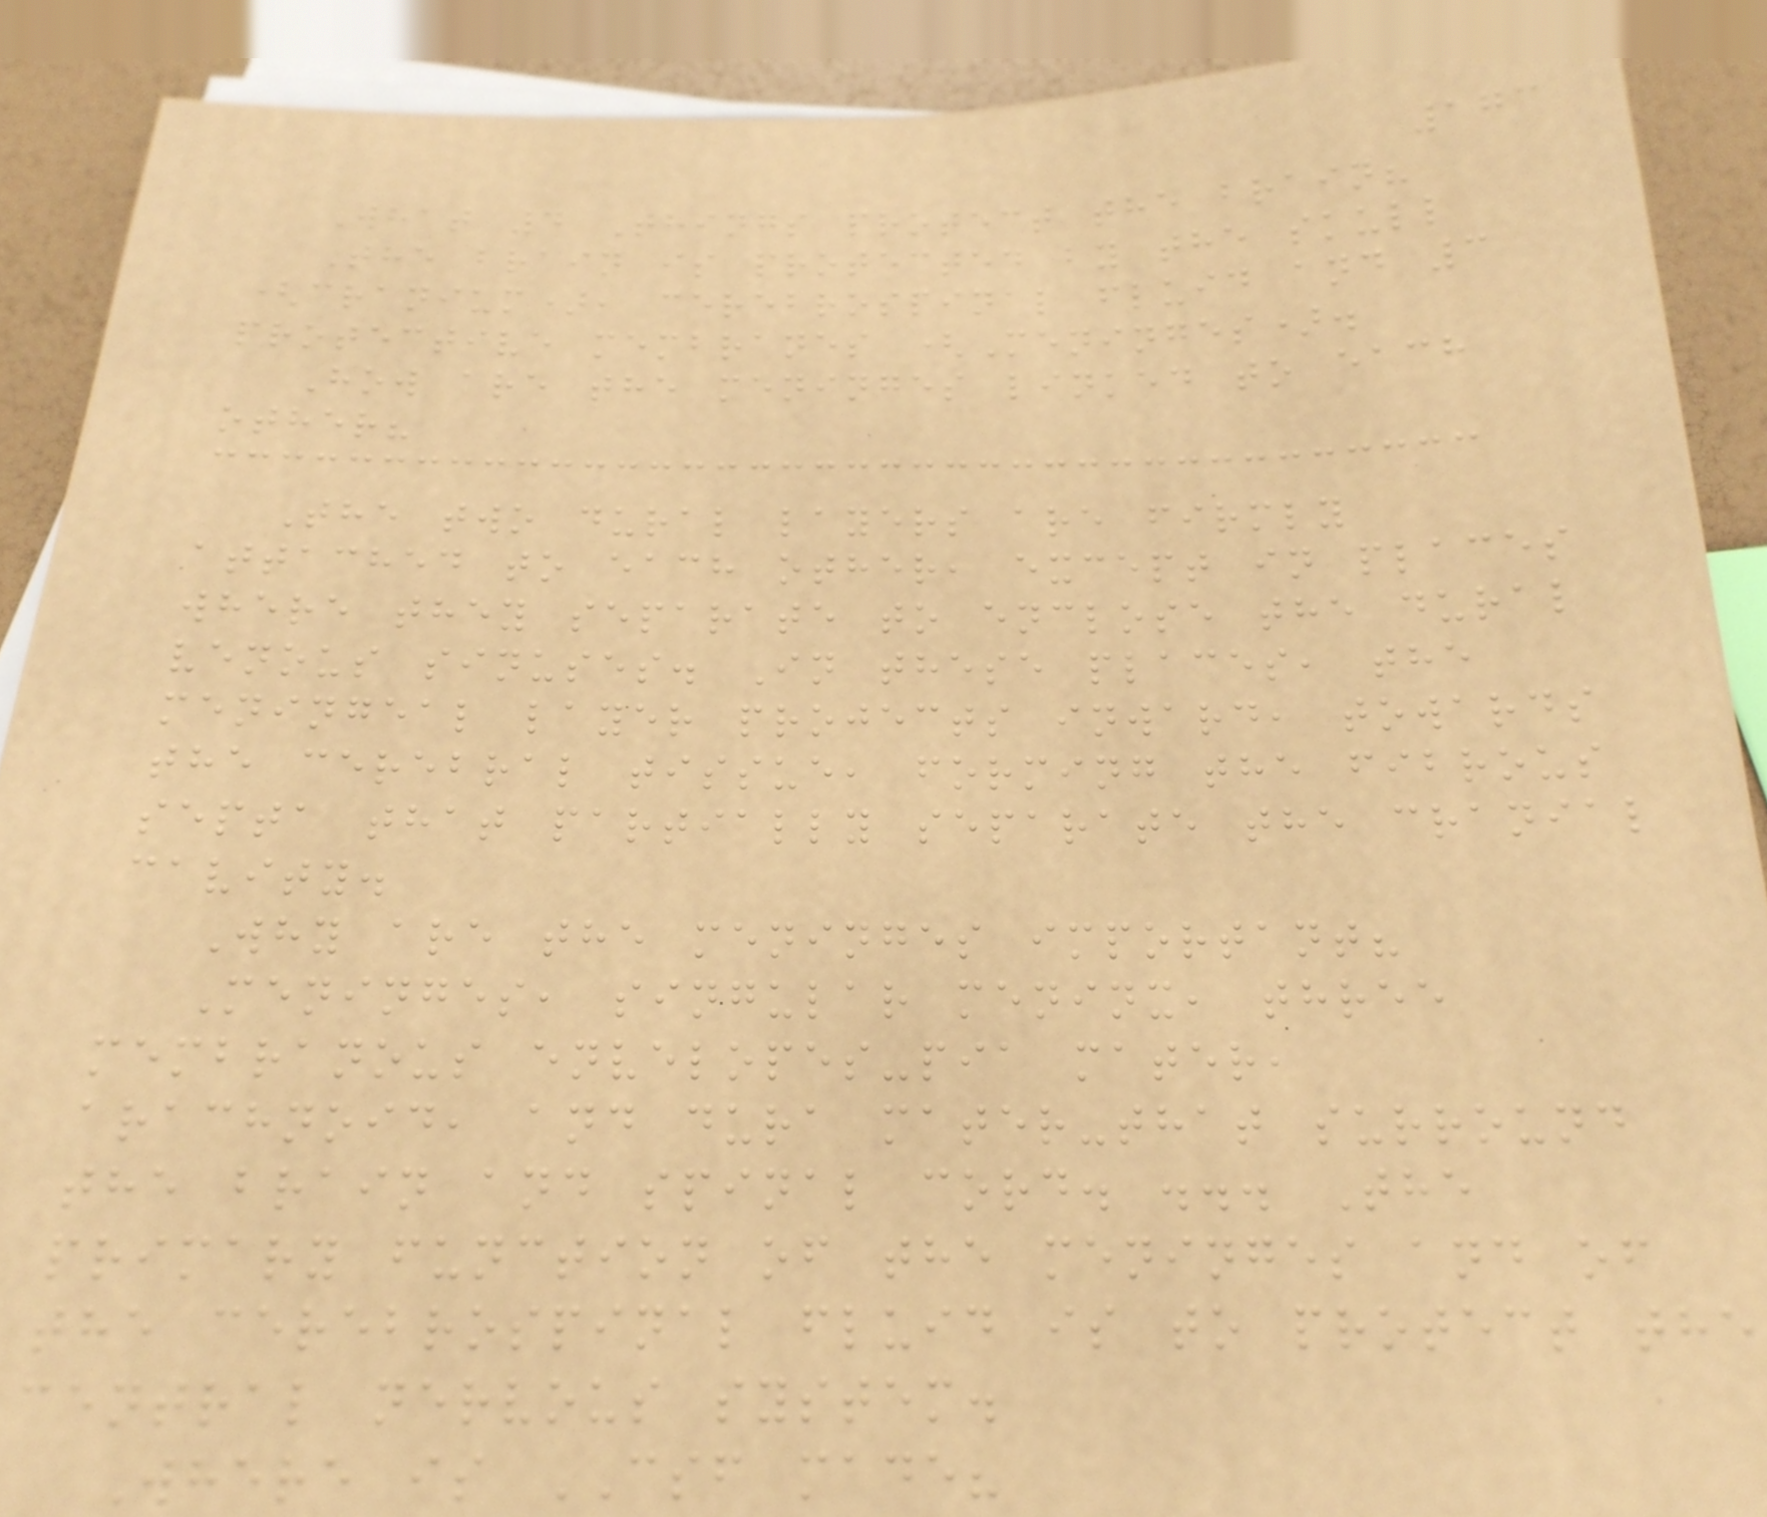173
What 4 Things protect the brain?
The brain is protected by the skull
(cranium), cerebrospinal fluid and 3
protective membranes (Meninges).
How are the meninges linked to each
other?
The two dural layers are firmly
attached to each other, except in places
where they separate to enclose the dural
venous sinuses. In these places, the
meningeal layer projects inward, towards
the cerebral tissue, forming the fibrous
septa that partially separate the cranial
cavity.
Why are the meninges important?
Meninges, singular meninx, three
membranous envelopes-pia mater,
arachnoid, and dura mater-that surround
the brain and spinal cord. ... The
primary function of the meninges and of
the cerebrospinal fluid is to protect the
central nervous system.
Where is CSF made?
